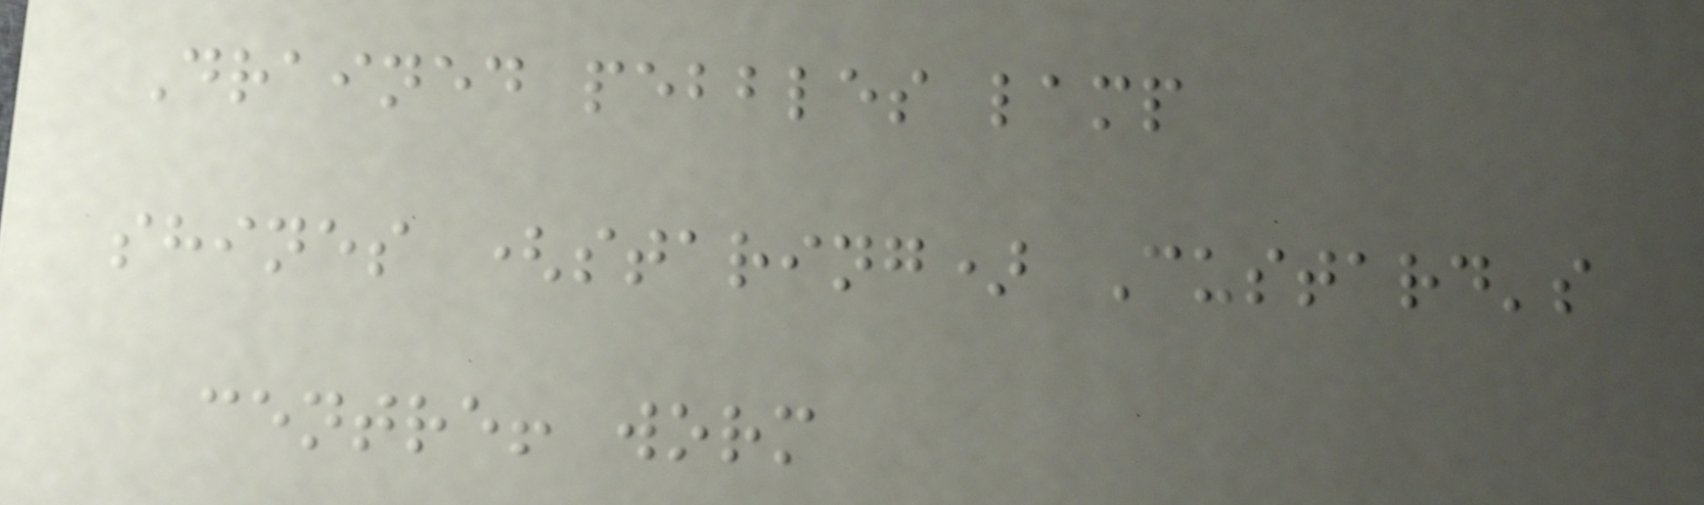Drained pebbles lamp
shines (staring) Custard's
centre! worm
